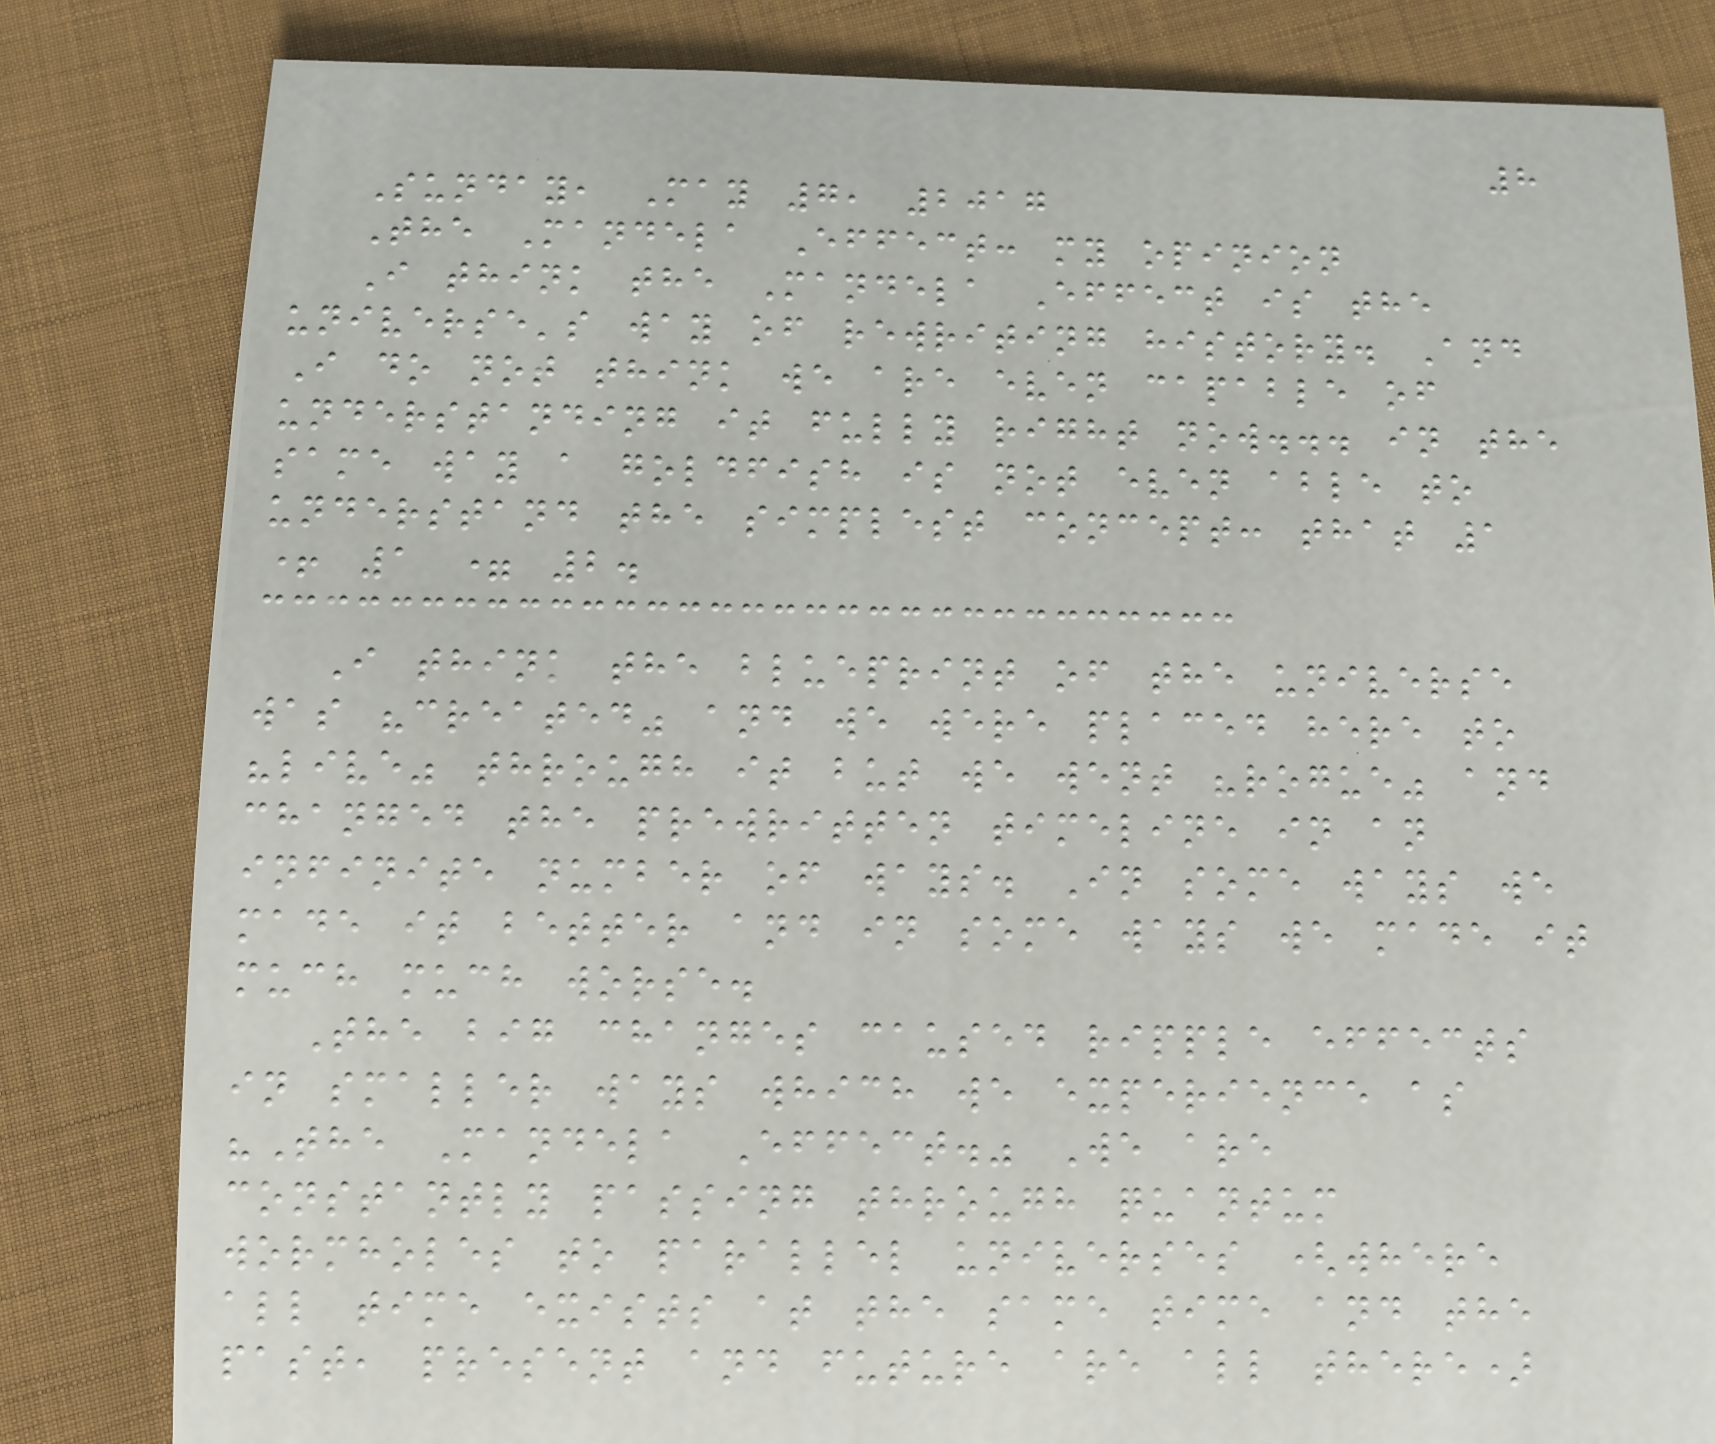8
Sunday, May 7, 2017
The Mandela Effect: my opinion
I think the Mandela Effect is the
universe's way of rewriting history. And
I do not think we are even capable of
understanding it fully right now... in the
same way a goldfish is not even able to
understand the simplest concept: that 1
+ 1 = 2.
I think the blueprint of the universe
was "created" and we were placed here to
"live" through it but we went "rogue" and
changed the prewritten timeline in an
infinite number of ways. In some ways we
made it better and in some ways we made it
much much worse.
The big changes caused ripple effects
in smaller ways which we experience as
"The Mandela Effect." We are
constantly passing through quantum
wormholes to parallel universes (where
all time exists at the same time and the
past, present and future are all there)
